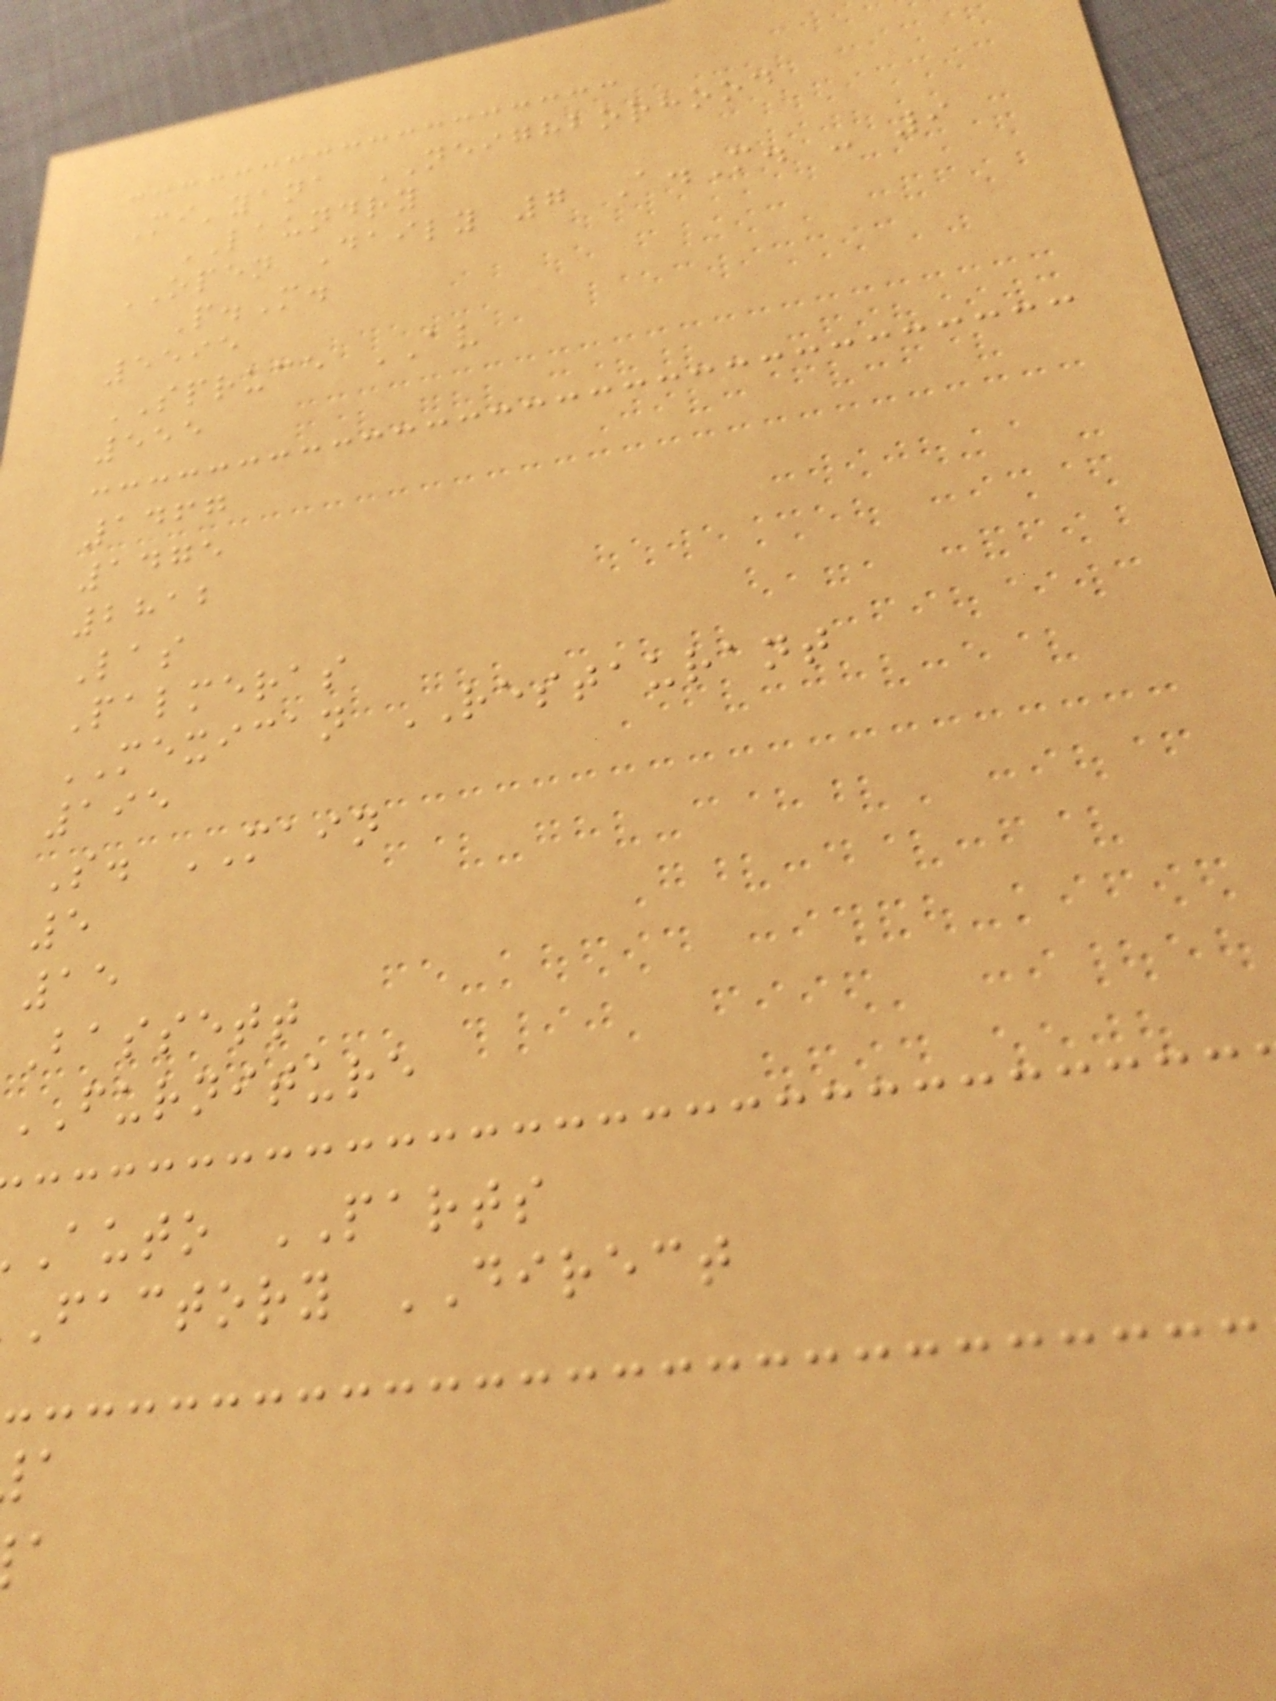Mi'yana NEIGHBORHOOD
LAUNDRY
OPEN Daily 7 A.M. - 9
P.M.
5595
SPRUCE AV
555
1467
1475
2812
Las
Palmeras
MEXICAN RESTAURANT
195
S. MAIN
5
15
Bassett
FURNITURE
auto PARTS
factory DIRECT
